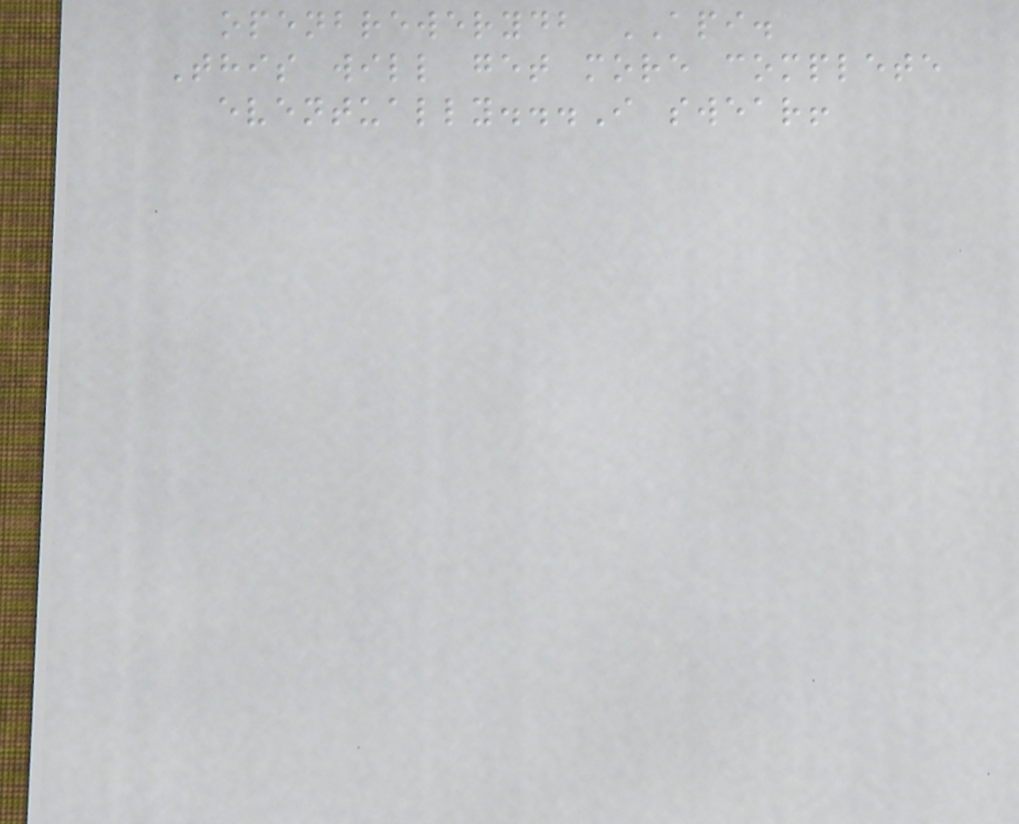openbrewerydb API.
This will get more complete
eventually...I swear!
